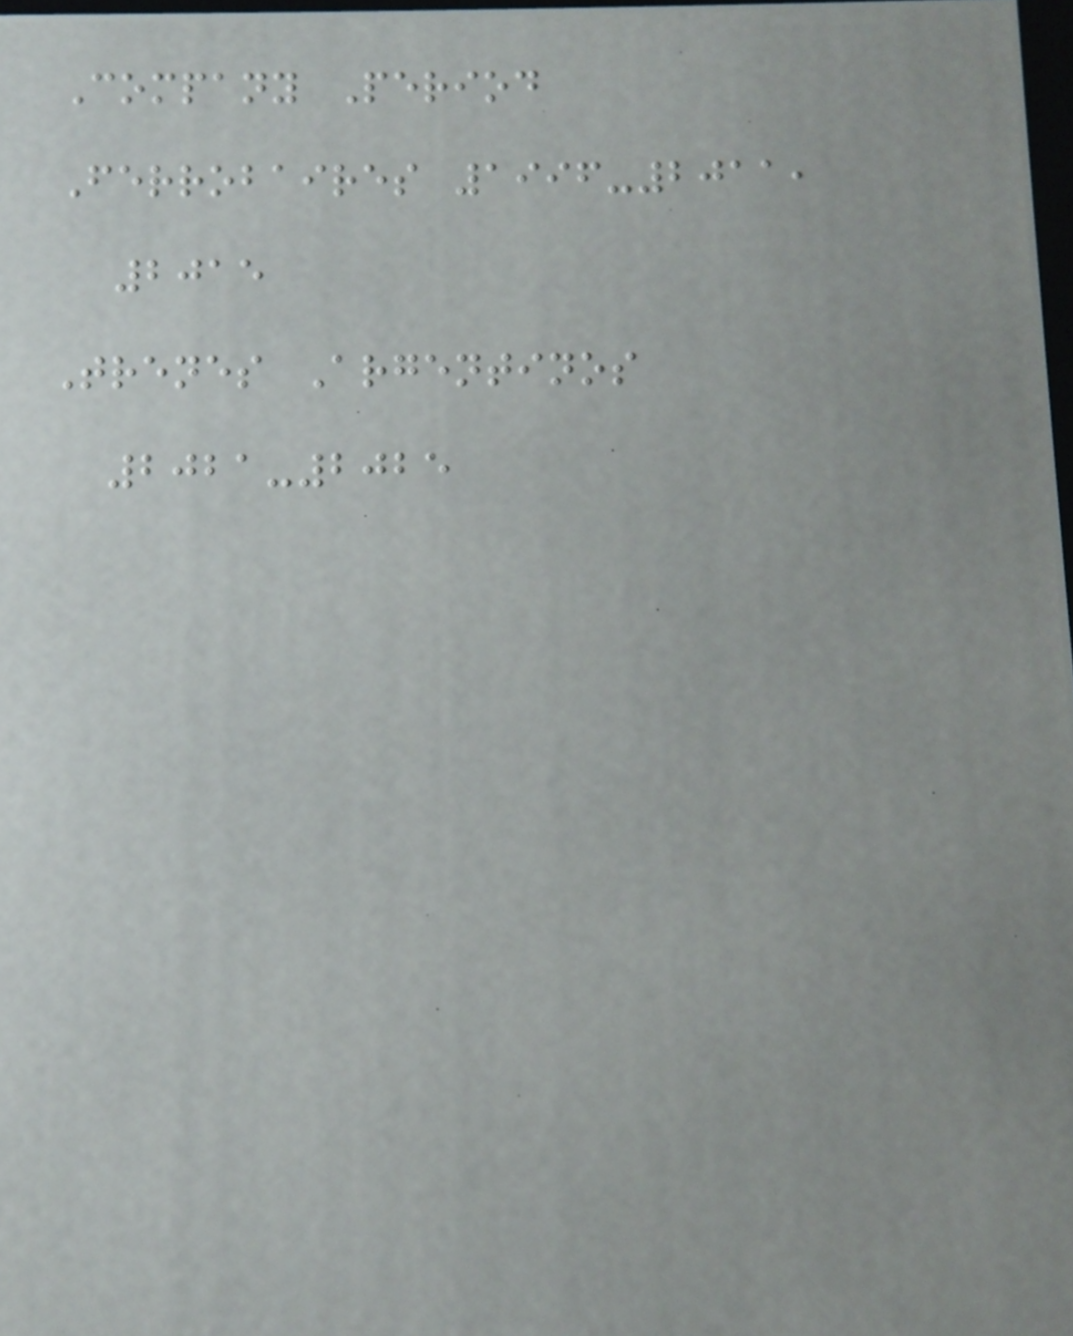Company Period
Ferrobaires 1996-2011,
2015
Trenes Argentinos
2021-2025
